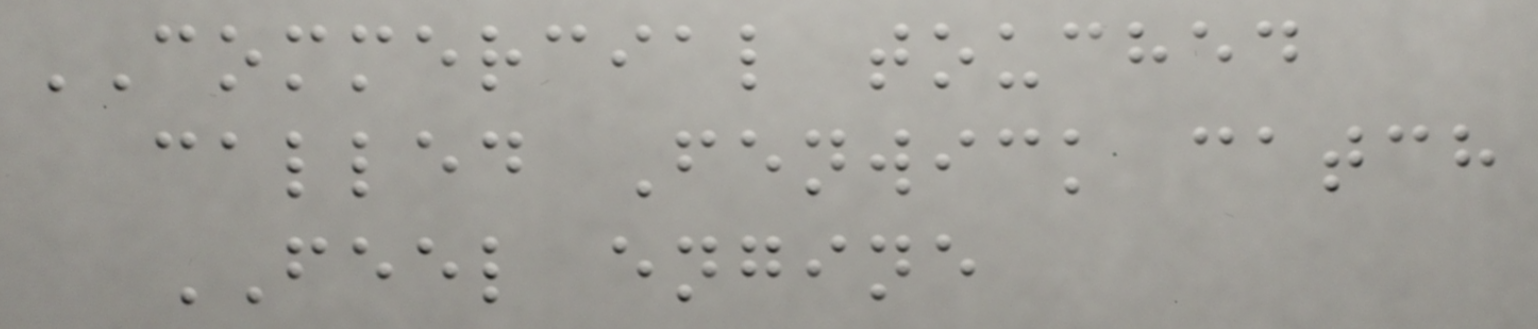COMMERCIAL touched
called Fenwick catch
FEEL engine
